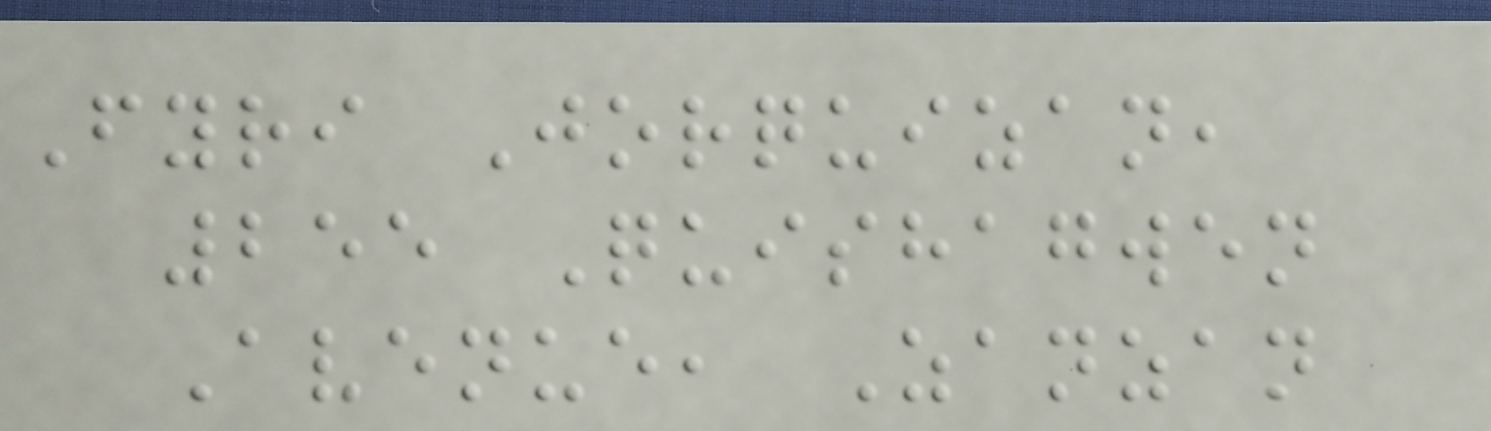Fyri Jorquizan,
255 Quishagwen
Avenue, Zanzan
